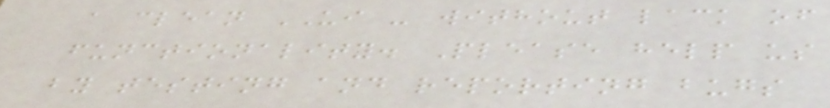a clean UI - without lack of
functionality. Please help us
by testing and reporting bugs
